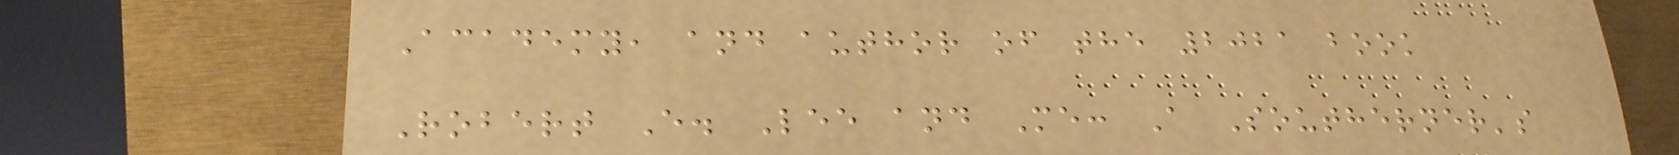Academy, and author of the 2021 book
Robert E. Lee and Me: A Southerner's
